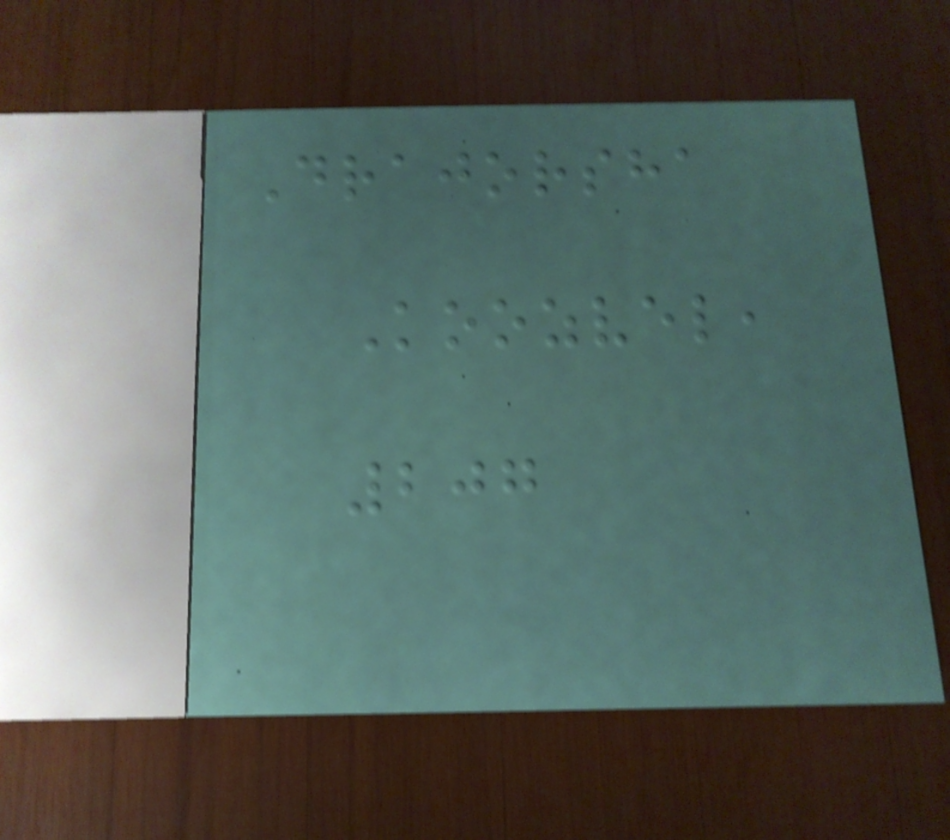Drajorsha
Koozvel,
207
